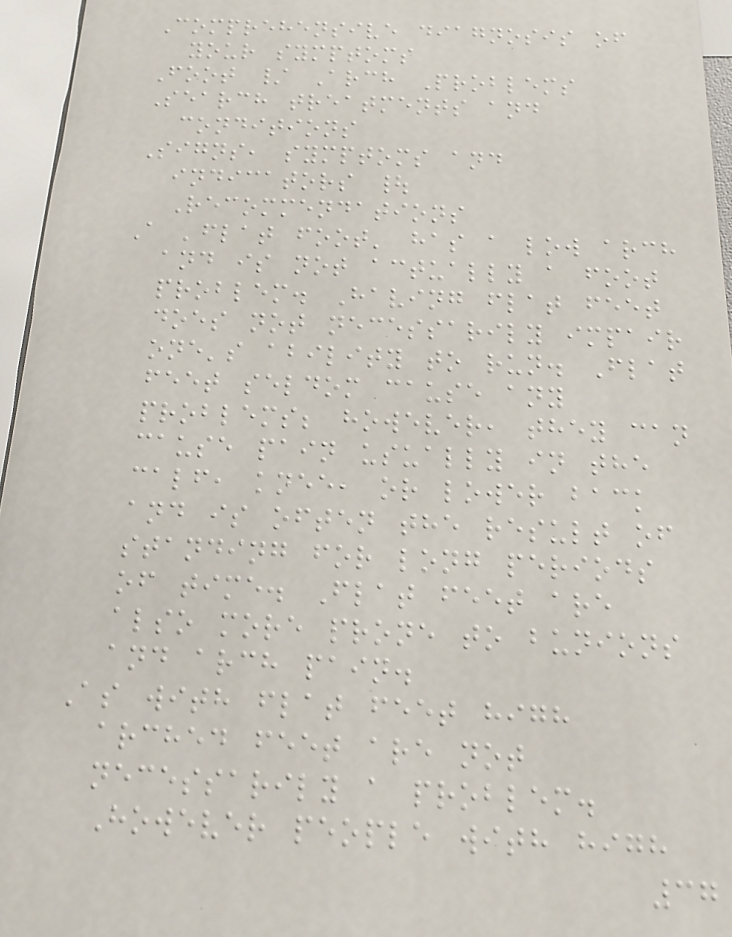Comprehensive diagnosis of
your symptoms
Foot / Arch Problems
Search treatments and
conditions
Signs, symptoms and
indicators |
Recommendations
A 'flat foot' has a low arch
and is not actually a foot
problem. Having flat feet
does not necessarily impair
one's ability to run. Flat
feet seldom cause any
problems; however, they can
cause pain usually in the
calf, knee, or lower back
and is often the result of
standing for long periods
of time. Flat feet are
also more prone to bunions
and arch pain.
As with flat feet high
arched feet are not
necessarily a problem.
However people with high
37
